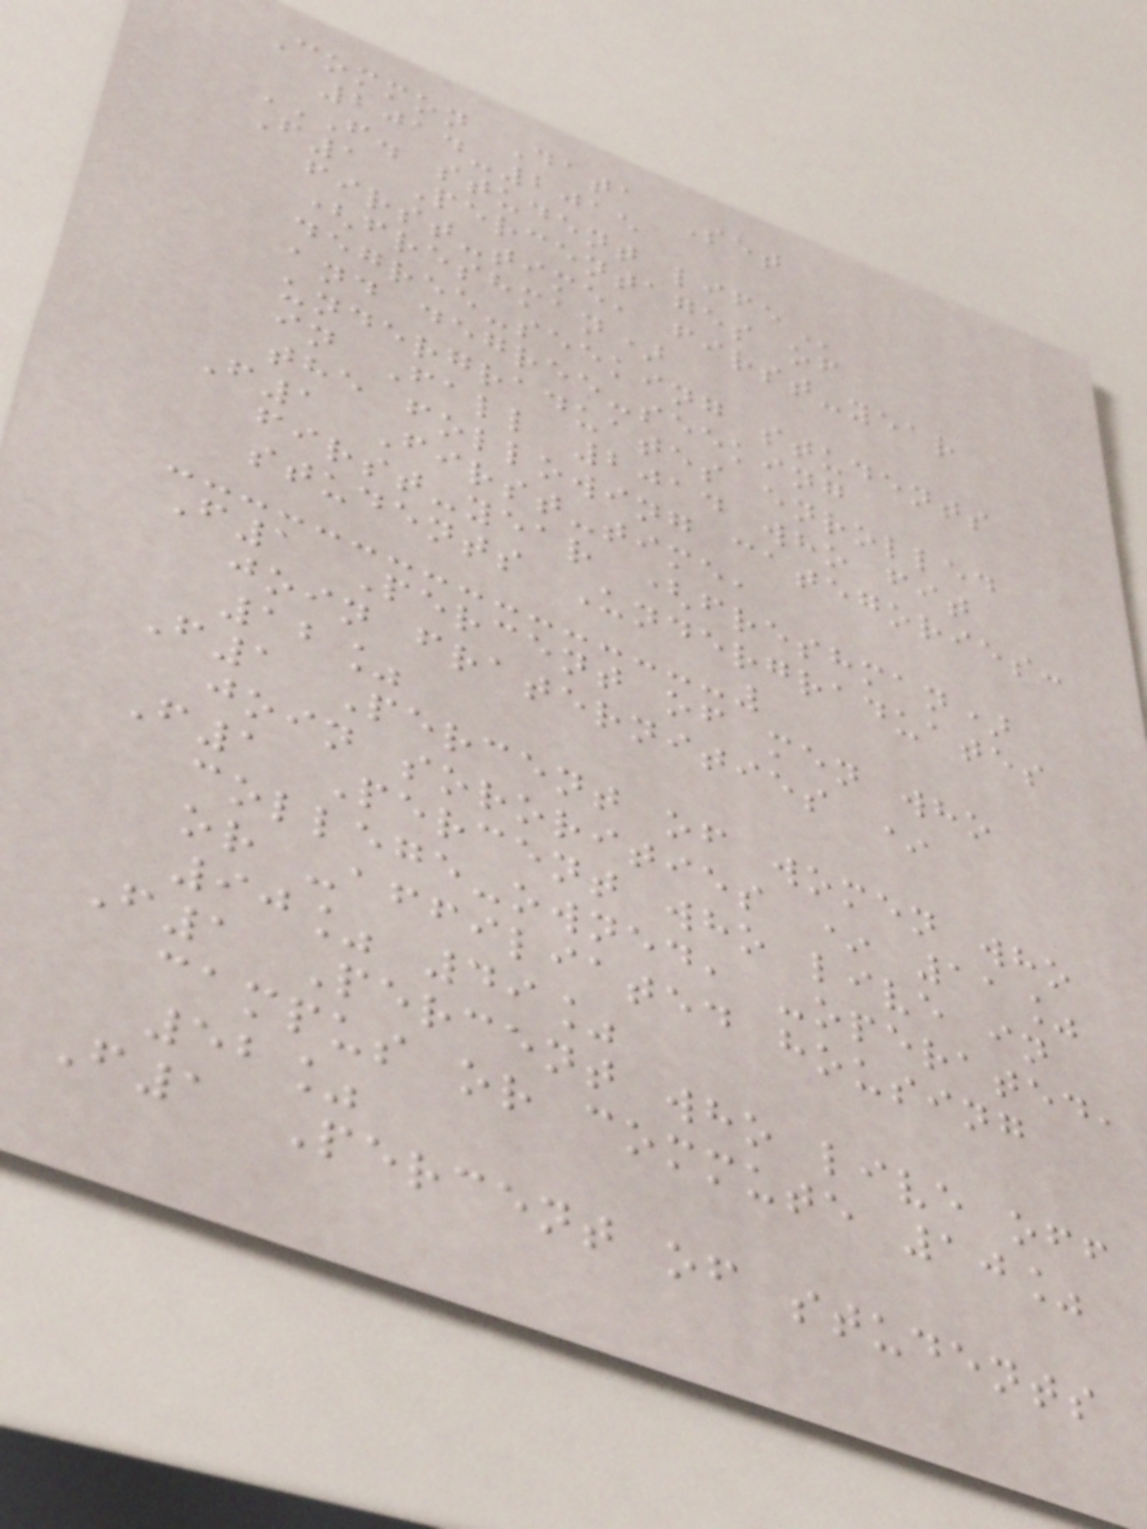Common Data Set
2014-2015
F. STUDENT LIFE
F1 Percentages of
first-time, first-year
(freshman)
degree-seeking students
and degree-seeking
undergraduates enrolled
in Fall 2014 who fit
the following categories:
F1 First-time,
first-year (freshman)
students Undergraduates
F1 Percent of men who
join fraternities *
12%
F1 Percent of women who
join sororities * 11%
F1 Percent who live in
college-owned, -operated,
or -affiliated housing
90% 49%
F1 Percent who live off
campus or commute 10%
52%
F1 Percent of students
